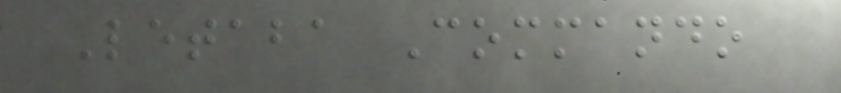Letaba Commando
